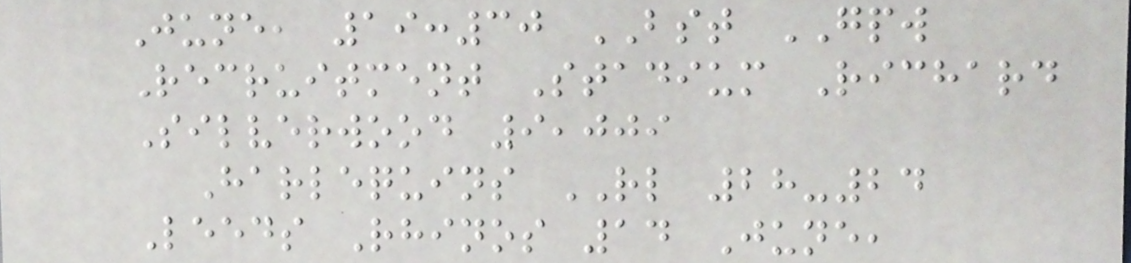June, 19:30 BST GPW
Recruitment Stadium Richard
Silverwood 9,009
Harlequins RL 28-24
Leeds Rhinos 14 June,
